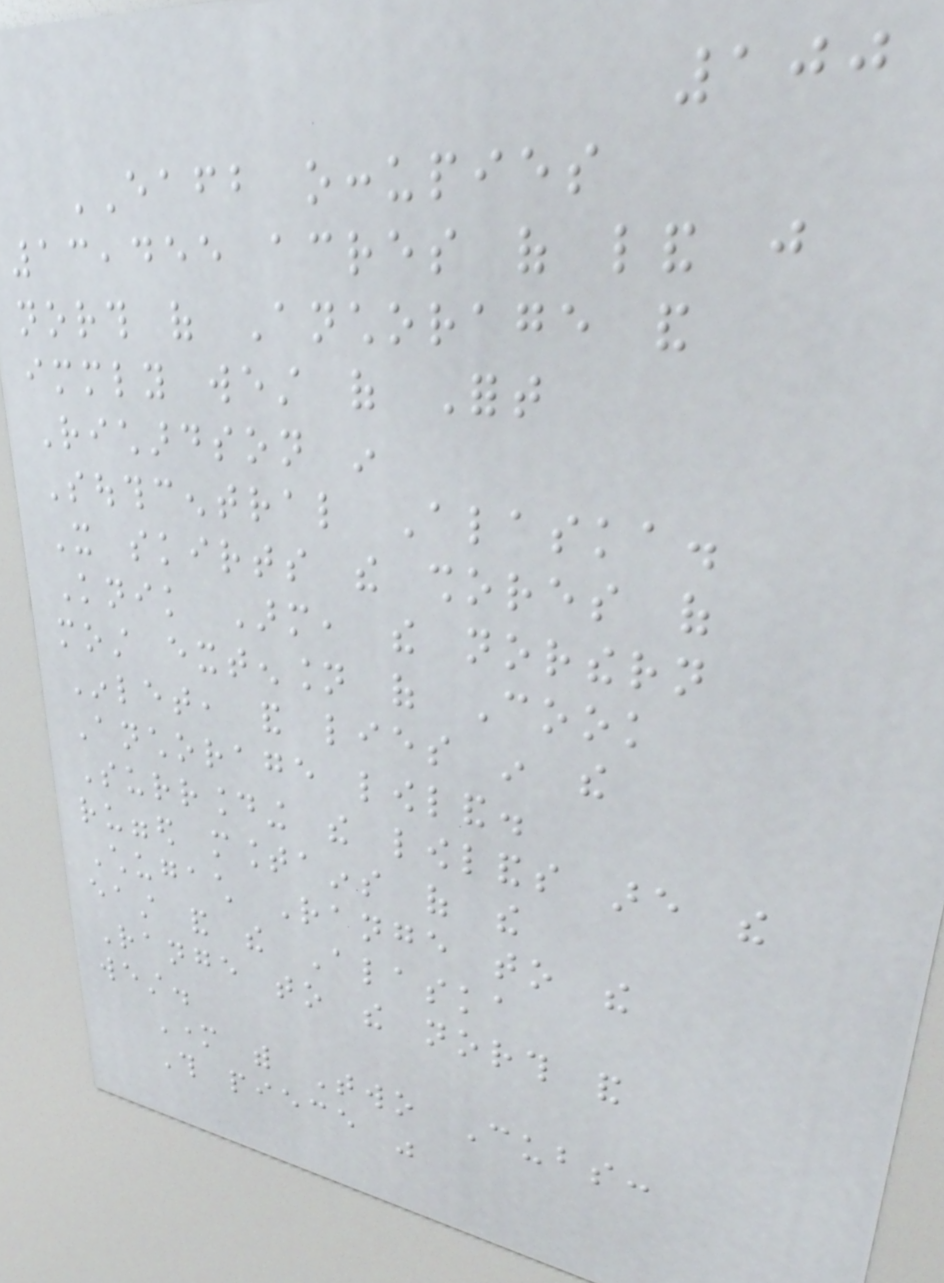100
EAFB occupies
13,455 acres of land just
north of Anchorage and
immediately west of Fort
Richardson in
Southcentral Alaska.
It skirts the shores of
Knik Arm, the northern
most extension of Cook
Inlet, and lies in the
Anchorage lowland.
Surrounding the lowlands are the
rugged mountains of the
Chugach Range to the
east and the Alaska
Range to the north and
west.
Mother with Two Cubs:
This piece was
